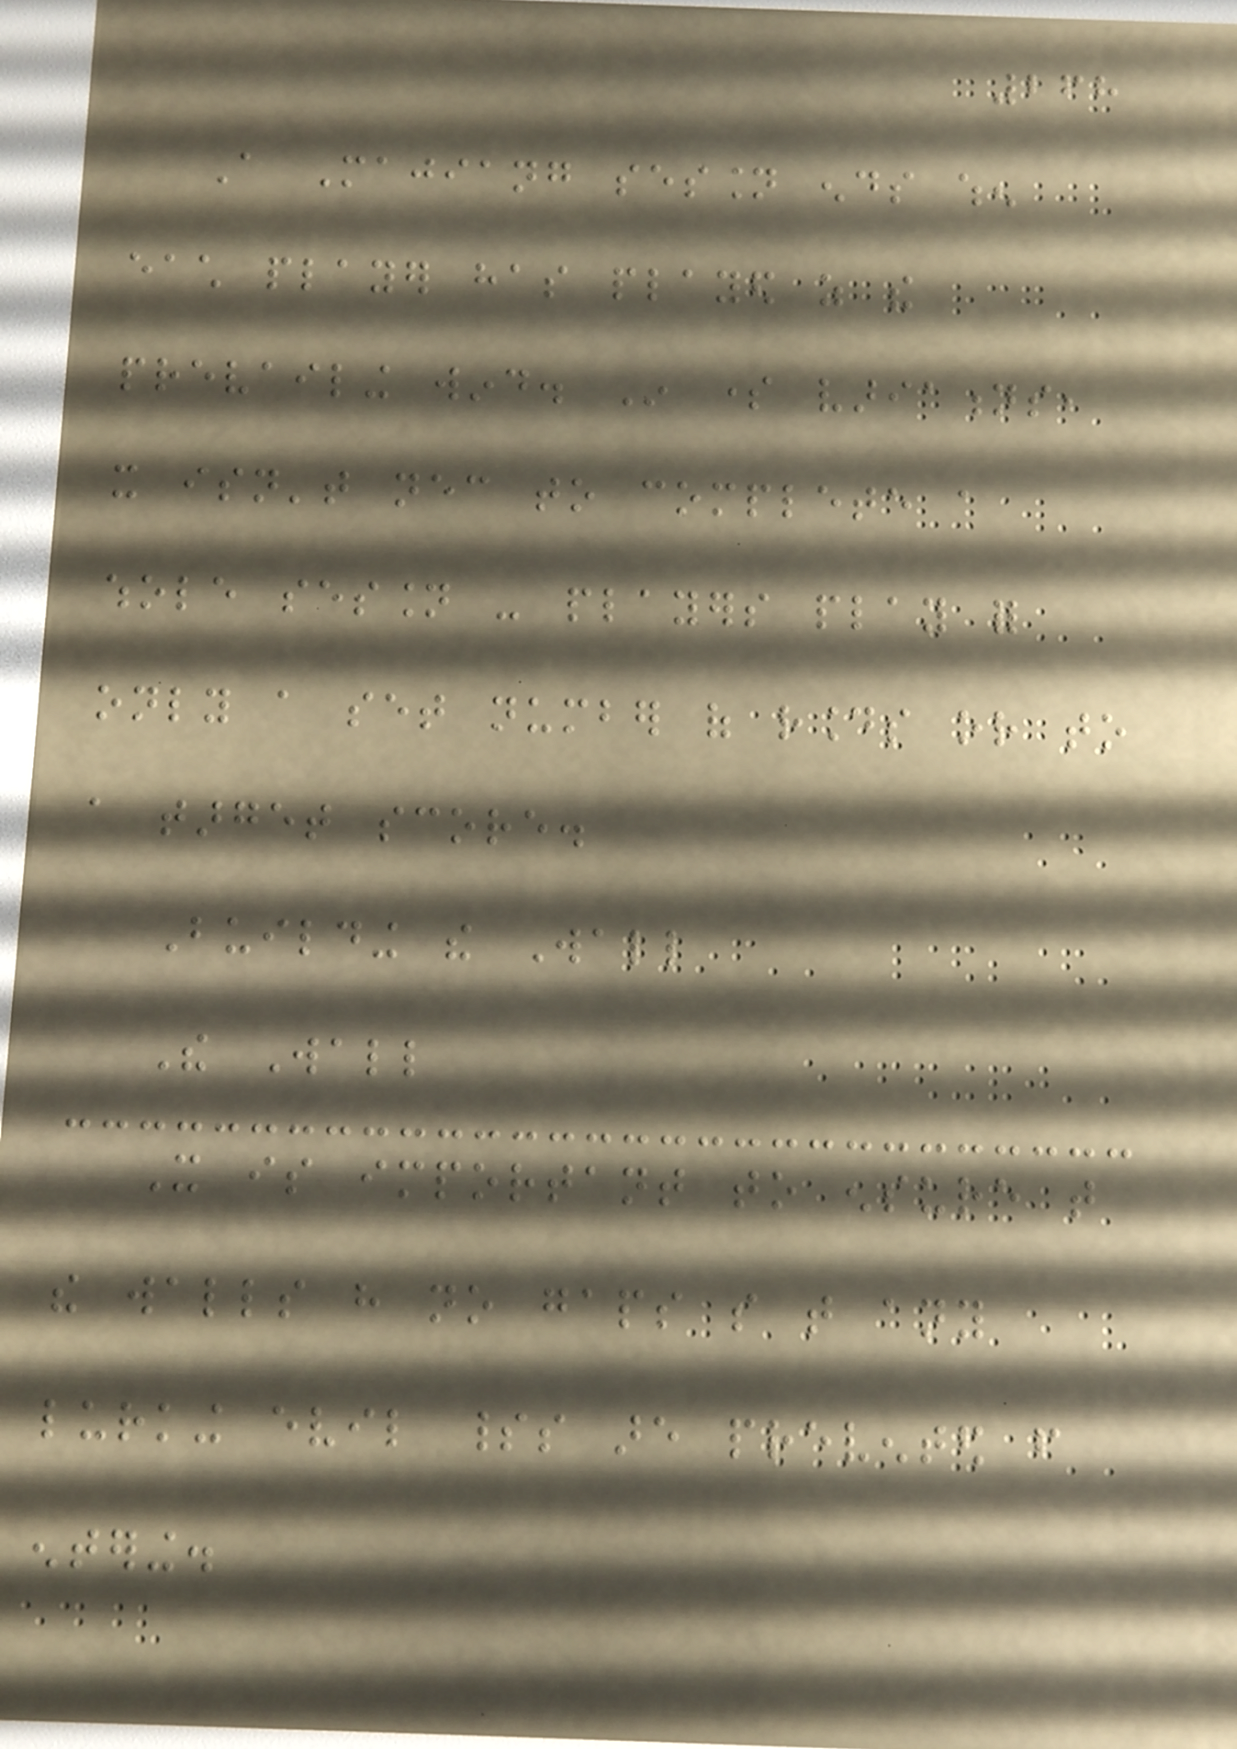268
A Majiang session ends when
each player has played as the
prevailing wind. In some variations,
it isn't necessary to complete a
whole session - players play for
only a set number of rounds or to
a target score.
Building the Wall
The Wall
It is important to ensure that
the walls have no gaps so that any
lurking evil spirits are prevented from
entering.
